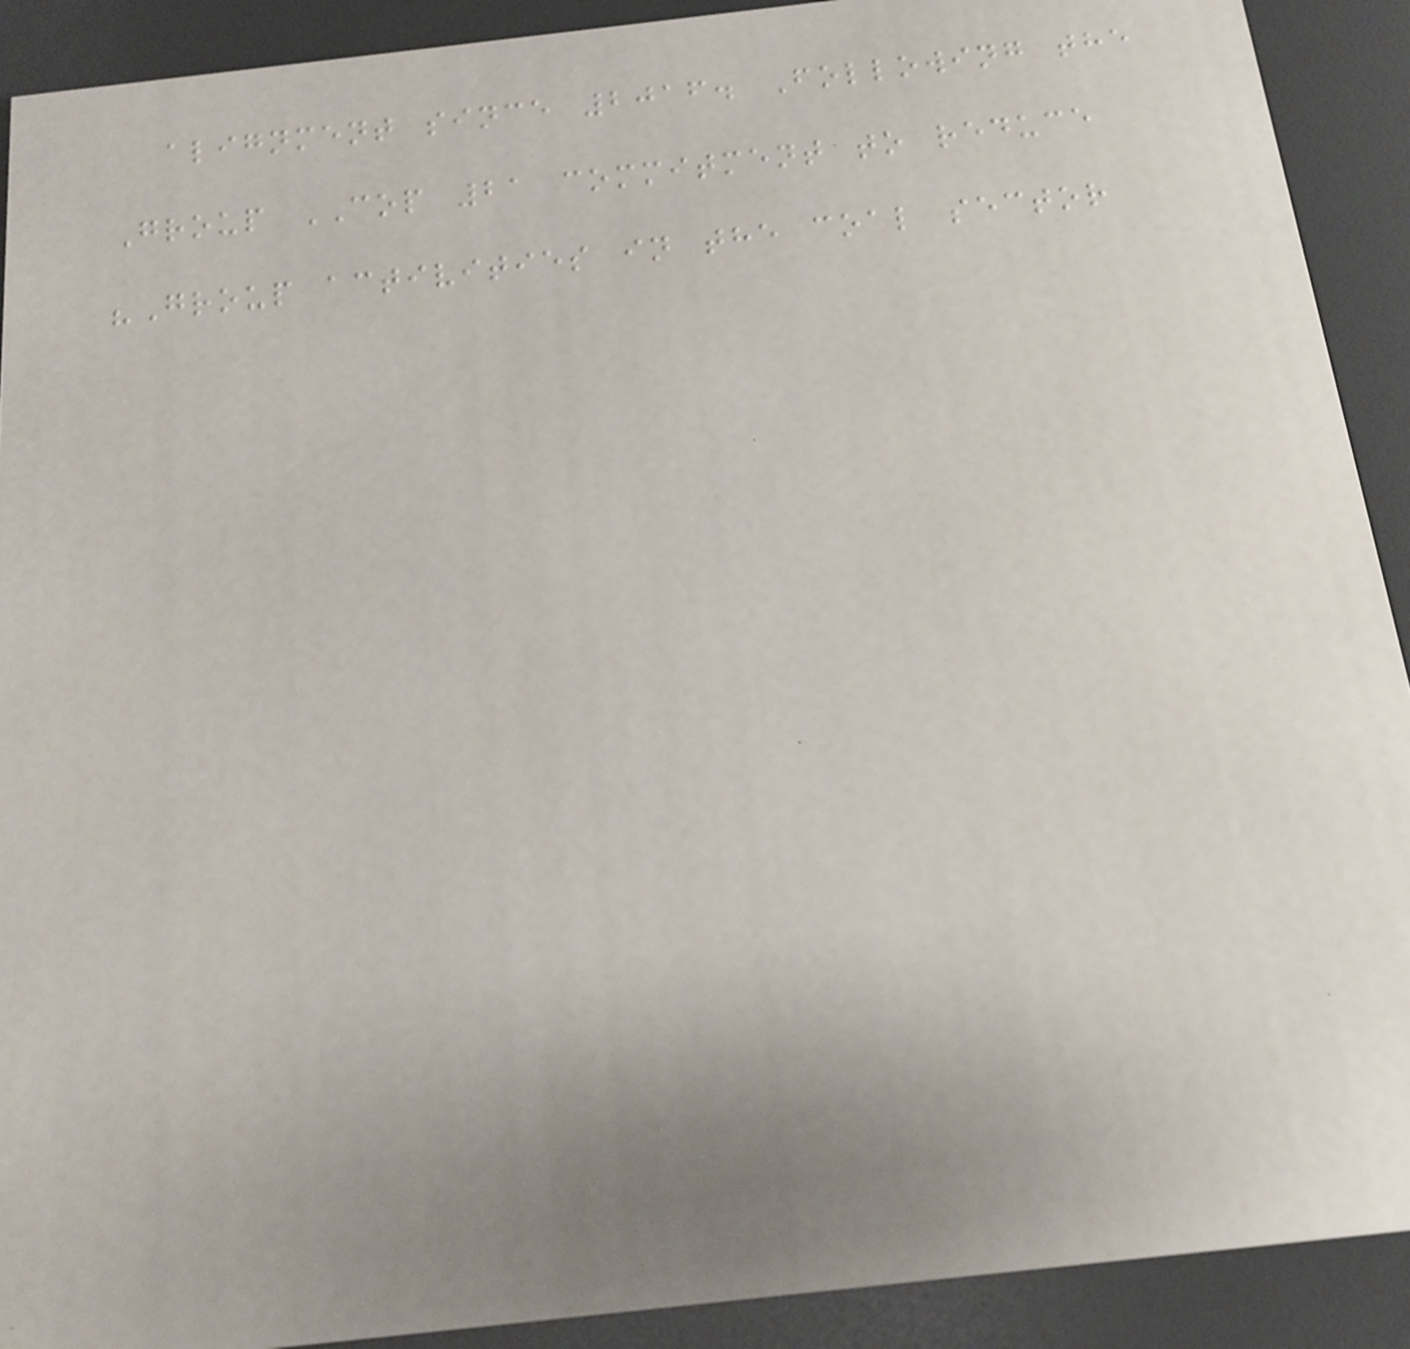alignment since 2016. Following the
Group COP 21 commitment to reduce
"Group activities in the coal sector
